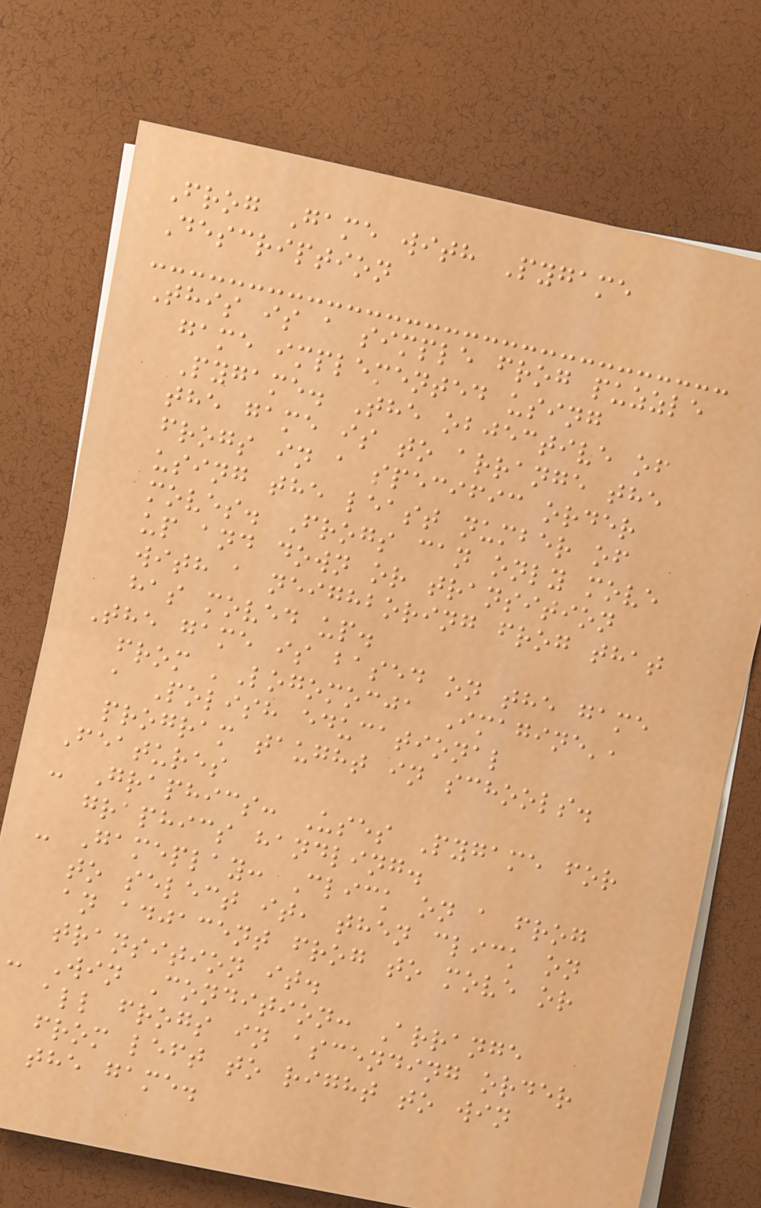Frog Game with Pygame
Description
This is a simple frog puzzle
game implemented using
Pygame. The objective of
the game is to arrange the
frogs in a specific order
using the least number of
moves. Frogs can only move
up and down or transition
with a neighboring frog that
has moved up.
The game is based on the game
from 'Logomocja Imagine',
a Polish educational
program taught in schools.
Features
- Graphics: Uses Pygame for
graphics handling.
- Gameplay: Click on a frog
to select it, then click on
an adjacent frog to move or
transition it.
- Win Condition: Arrange
all frogs in ascending order
from left to right to win
the game.
